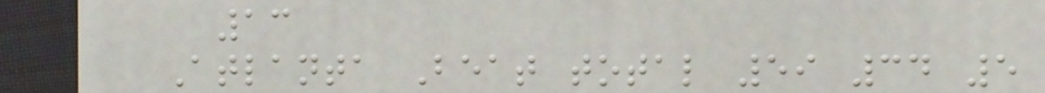13
Atlanta Beat total 59 34 5
